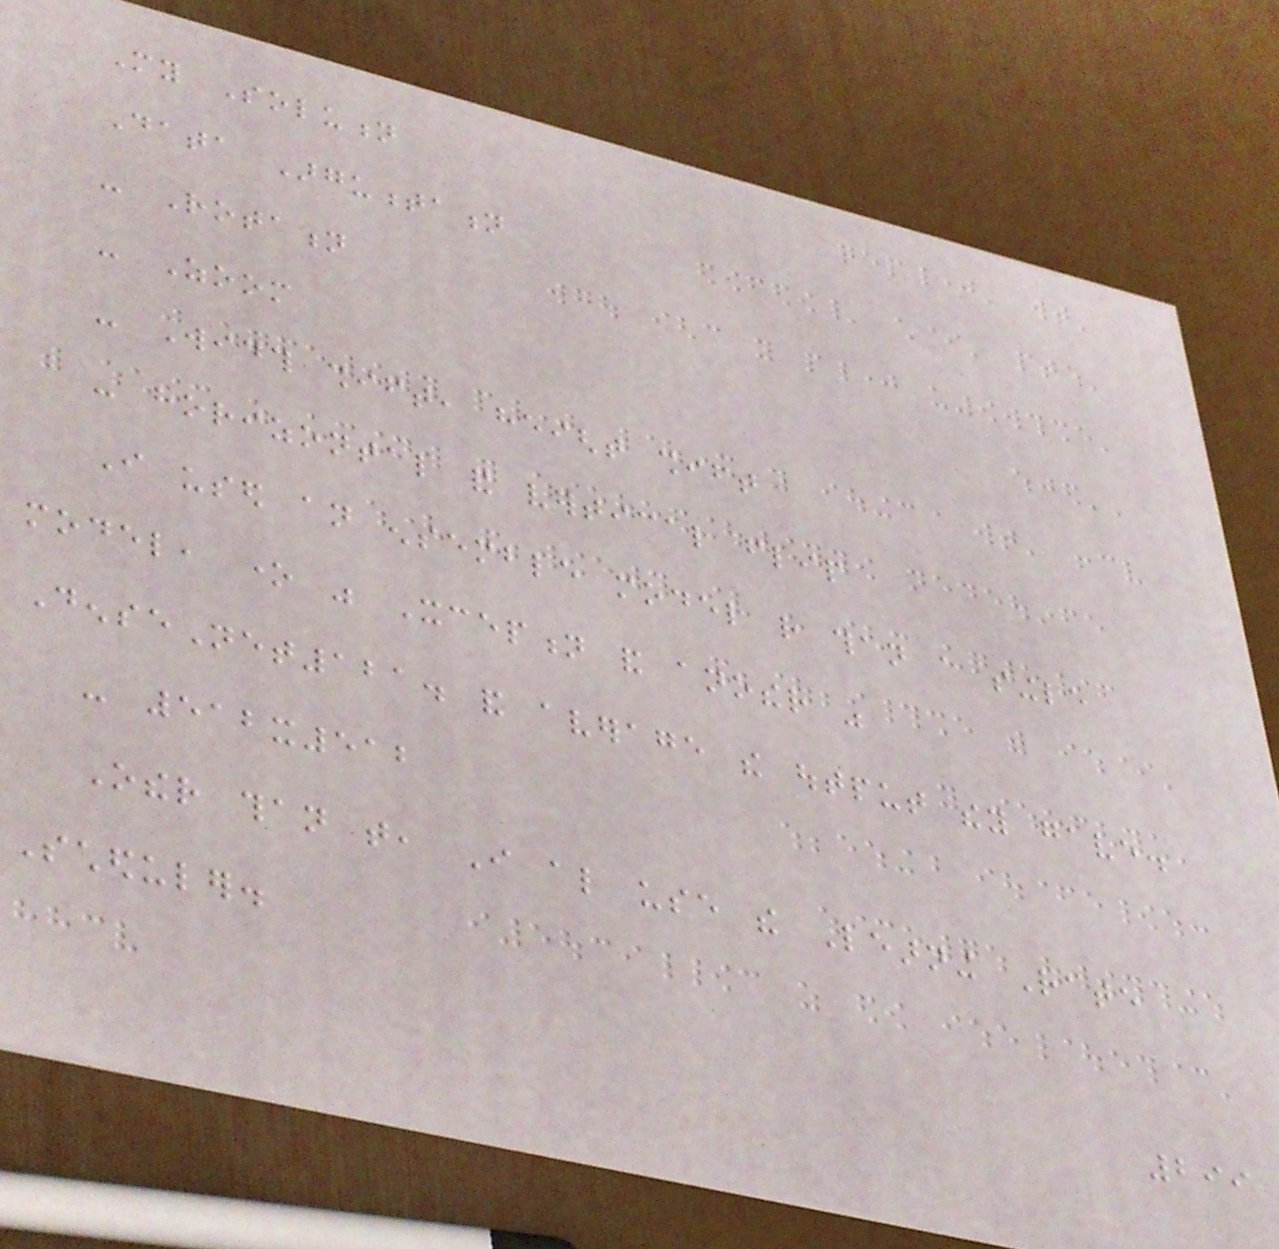My Solution
Data Argumentation
- Rotation
- Zoom
- Width shift, height shift
- horizontal and vertical flip
I used an ensemble model rather than a single
model, one was Xception and another was
DenseNet121. and average the output they gave.
- 512x512
Other than that, I also use the Learning Rate
Scheduler.
299
